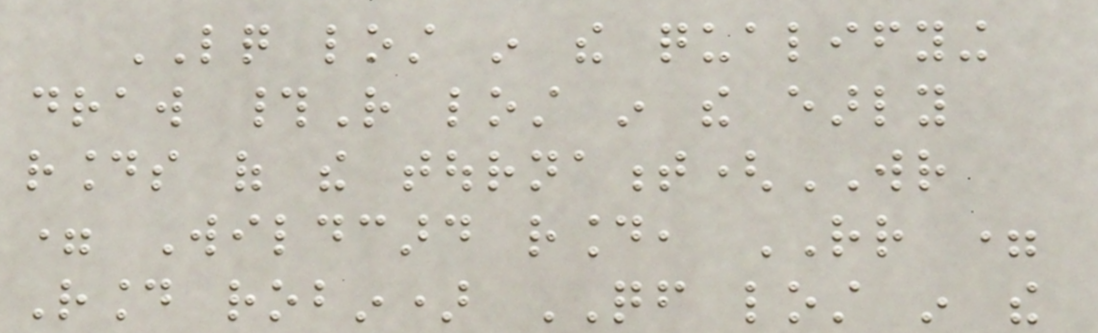LQ lost in the qualifying
draw #R lost in the early
rounds of the tournament(WR
= Wildcard round, RR =
Round robin) QF lost in the
